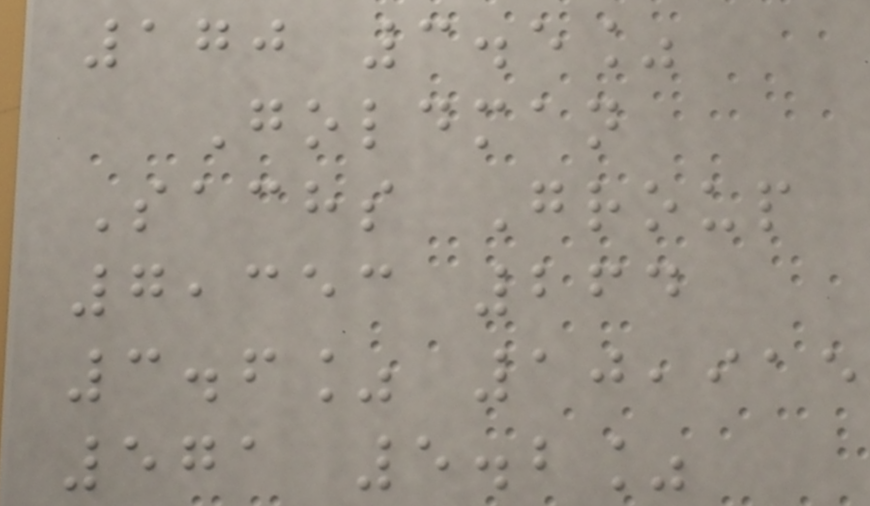170 3.5%
Goldman
Sachs Group
7,353 264
3.6% 10,915
571 5.2%
